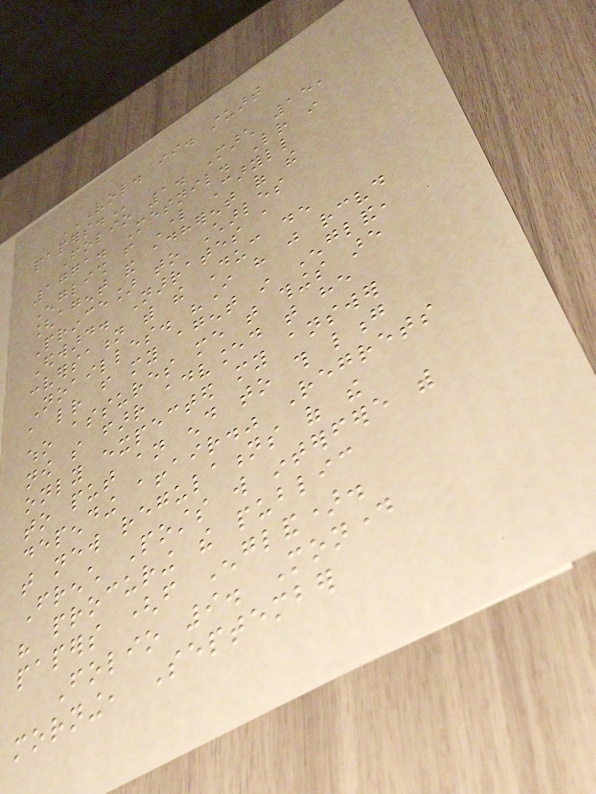VOL. II. STUART
PAPERS.
Folio 1. March 15,
1771. Mesnil. Letter in
English from Lord Caryll
[agent and adherent of the
Prince] to Charles
Edward. Narrates a
conversation with the Duc de
Noailles. "I have just received
a letter from my agent in England,
who assures me that things are
now so farr advanced that he
only expected my answer
to put an end to this long
depending affair." Regrets
that new regulations of the
French Posts will interfere with
his procuring the public
papers (from England).
Folio 9. Monday
morning, September
